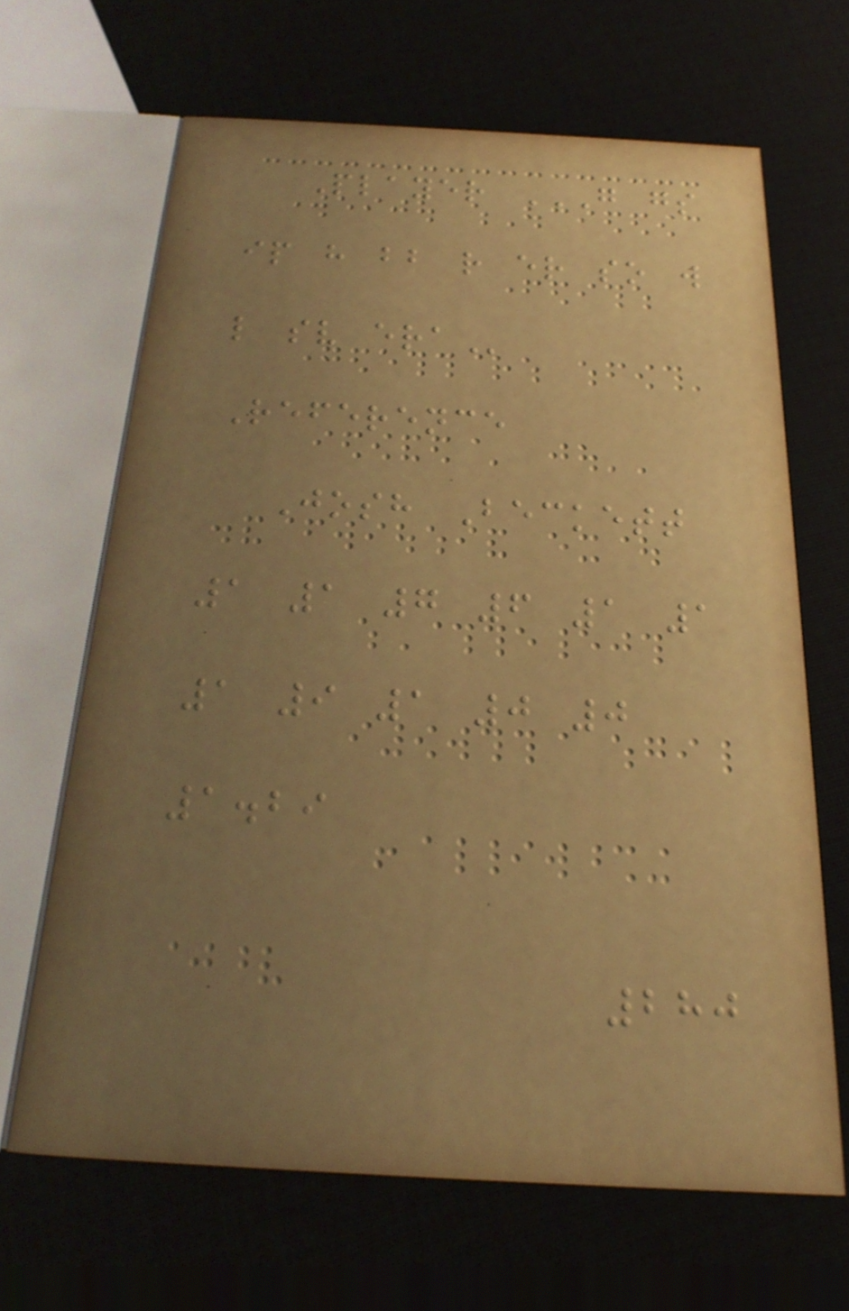Player G GS
IP H BB R ER SO W
L SV ERA
Reference
Josh Beckett
1 1 7 6 1 1
1 9 1 0 0
1.29
280
